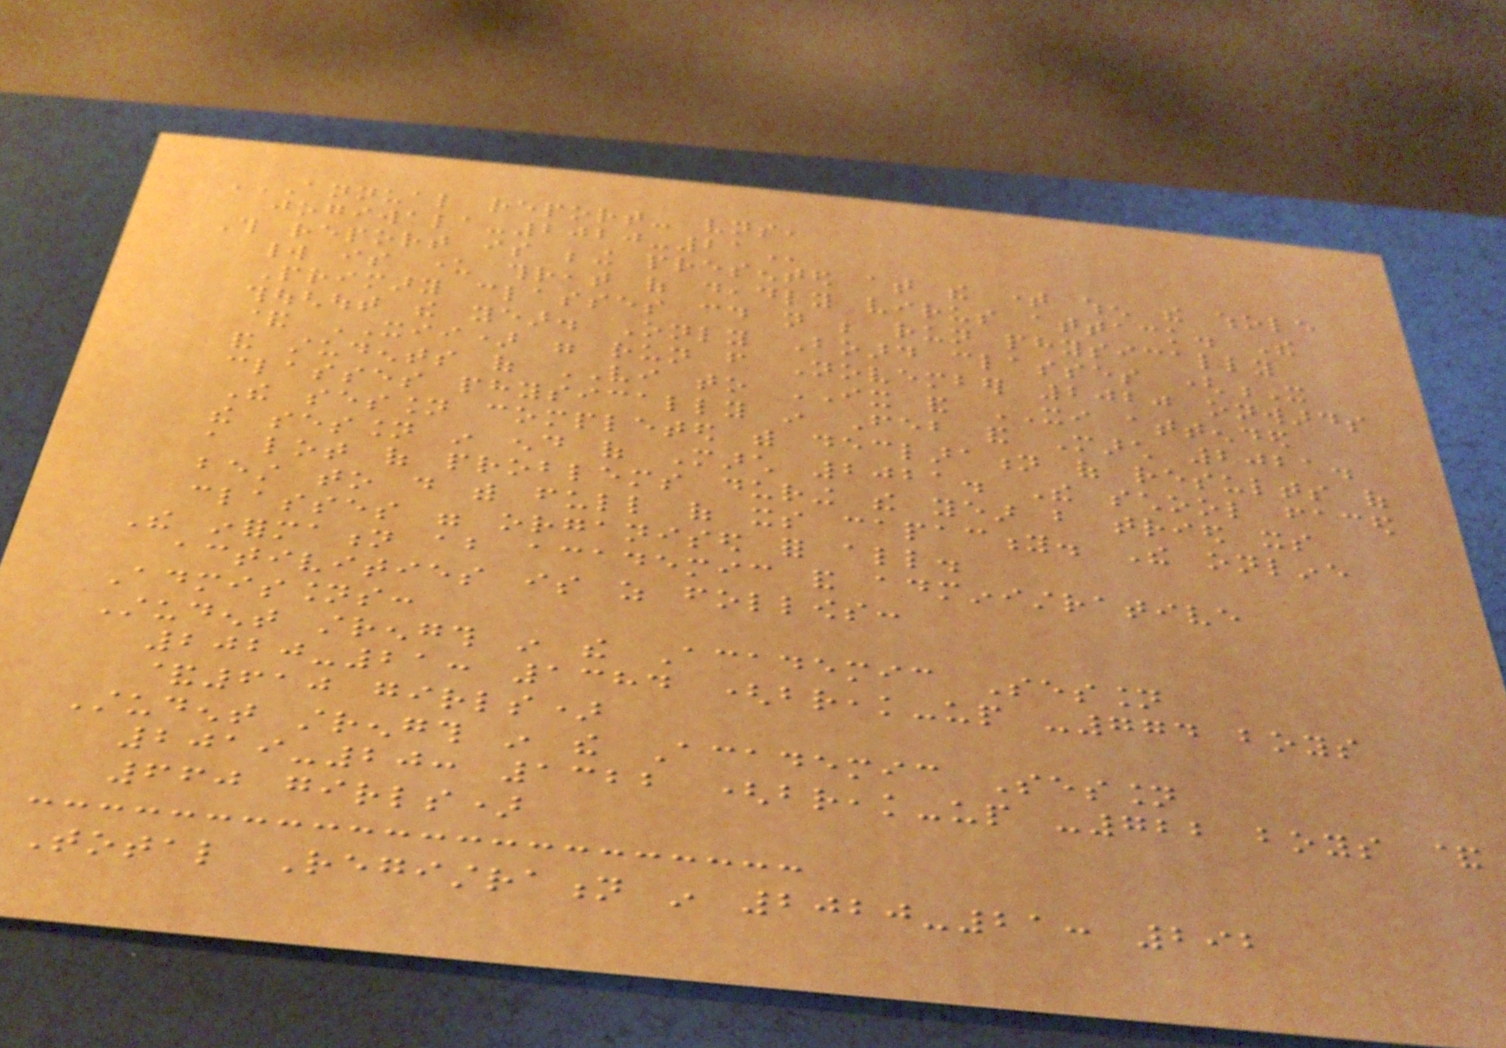ANNUAL REPORT- VNS,
JOGIWALA-2020-21
This report is being presented at the time when the whole
world is under threat of deadly virus attack. The
Primary classes could not be run physically
thoughout the year. Only Board classes (X
& XII) were run from November 2020 onwards
and students of VI to IX and XI attended
classes physically in Feb and March 2021.
The session completed with declaration of results of
the session in end of March 2021. The school faced
a lot of problems during the year but tried its
best to do with full of its capacity. The online
classes were organised for all.
The information about academic and administrative
activities is as follows:
Admissions:
Student strength in the Academic Session
2020-21: 1384 (break-up -774 boys
&610 girls)
Student strength in the Academic Session
2019-20: 1322 (break-up -722 boys &
660 girls)
Total Registration in 2020-21: 292
